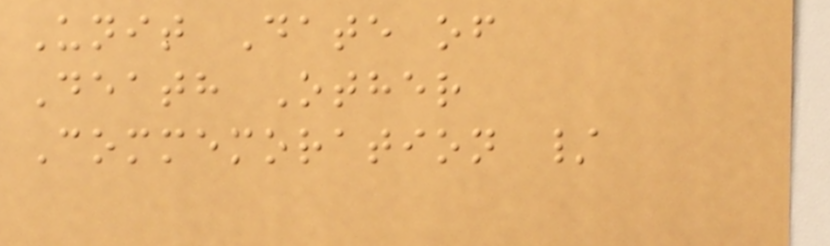Unit Date of
Death Other
Commemoration /
